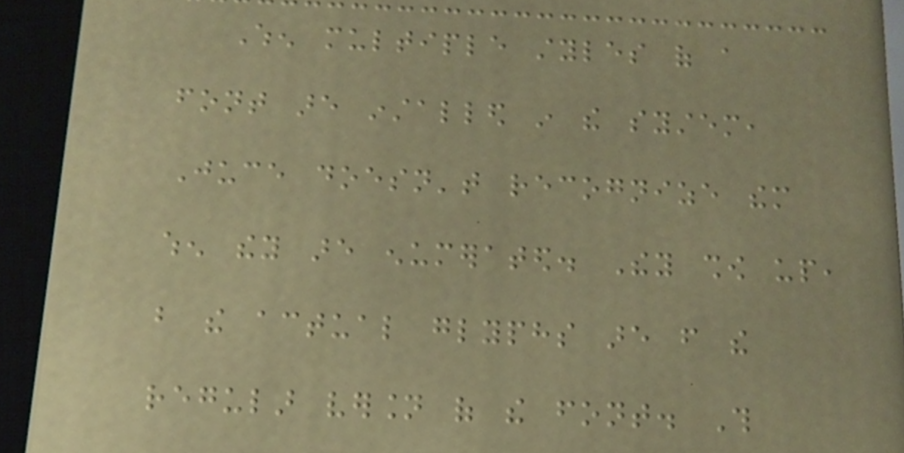When multiple styles of a
font are installed in the system,
Juce doesn't recognize them
when they are enumerated. They show up,
but the actual glyphs are from the
regular version of the font. This
